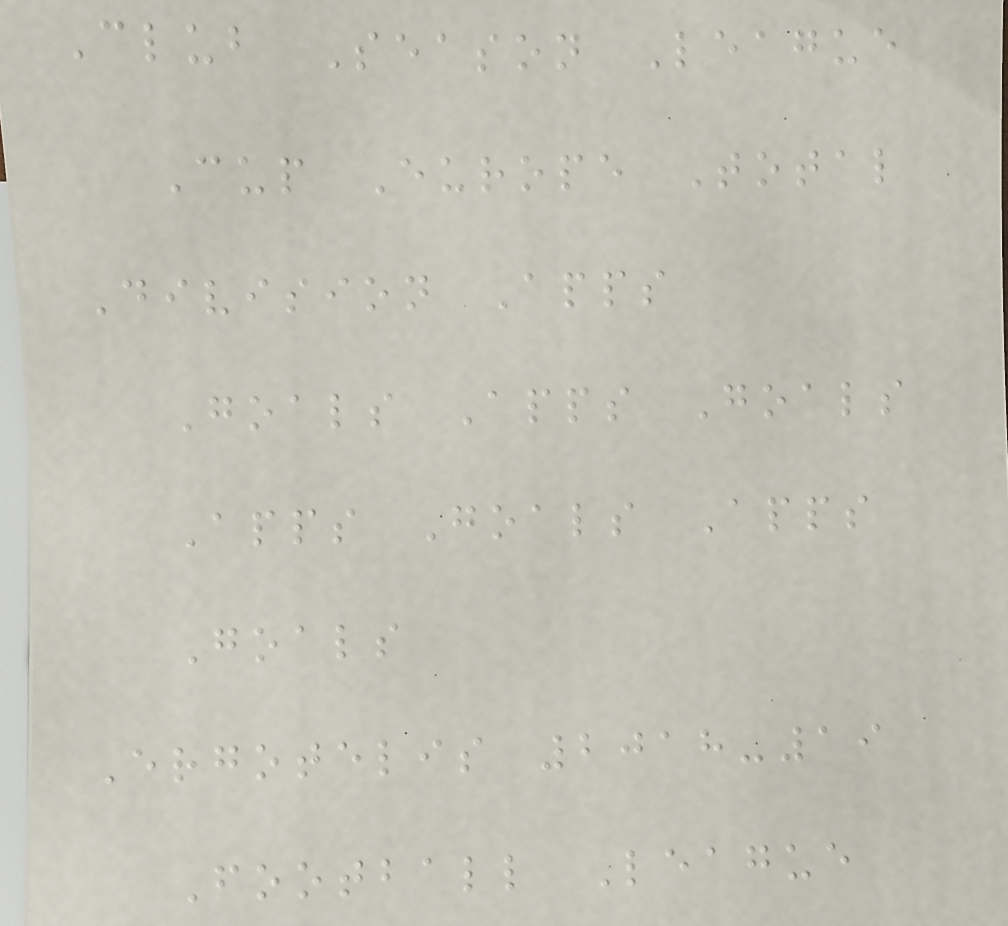Club Season League
Cup Europe Total
Division Apps
Goals Apps Goals
Apps Goals Apps
Goals
Ergotelis 2018-19
Football League
